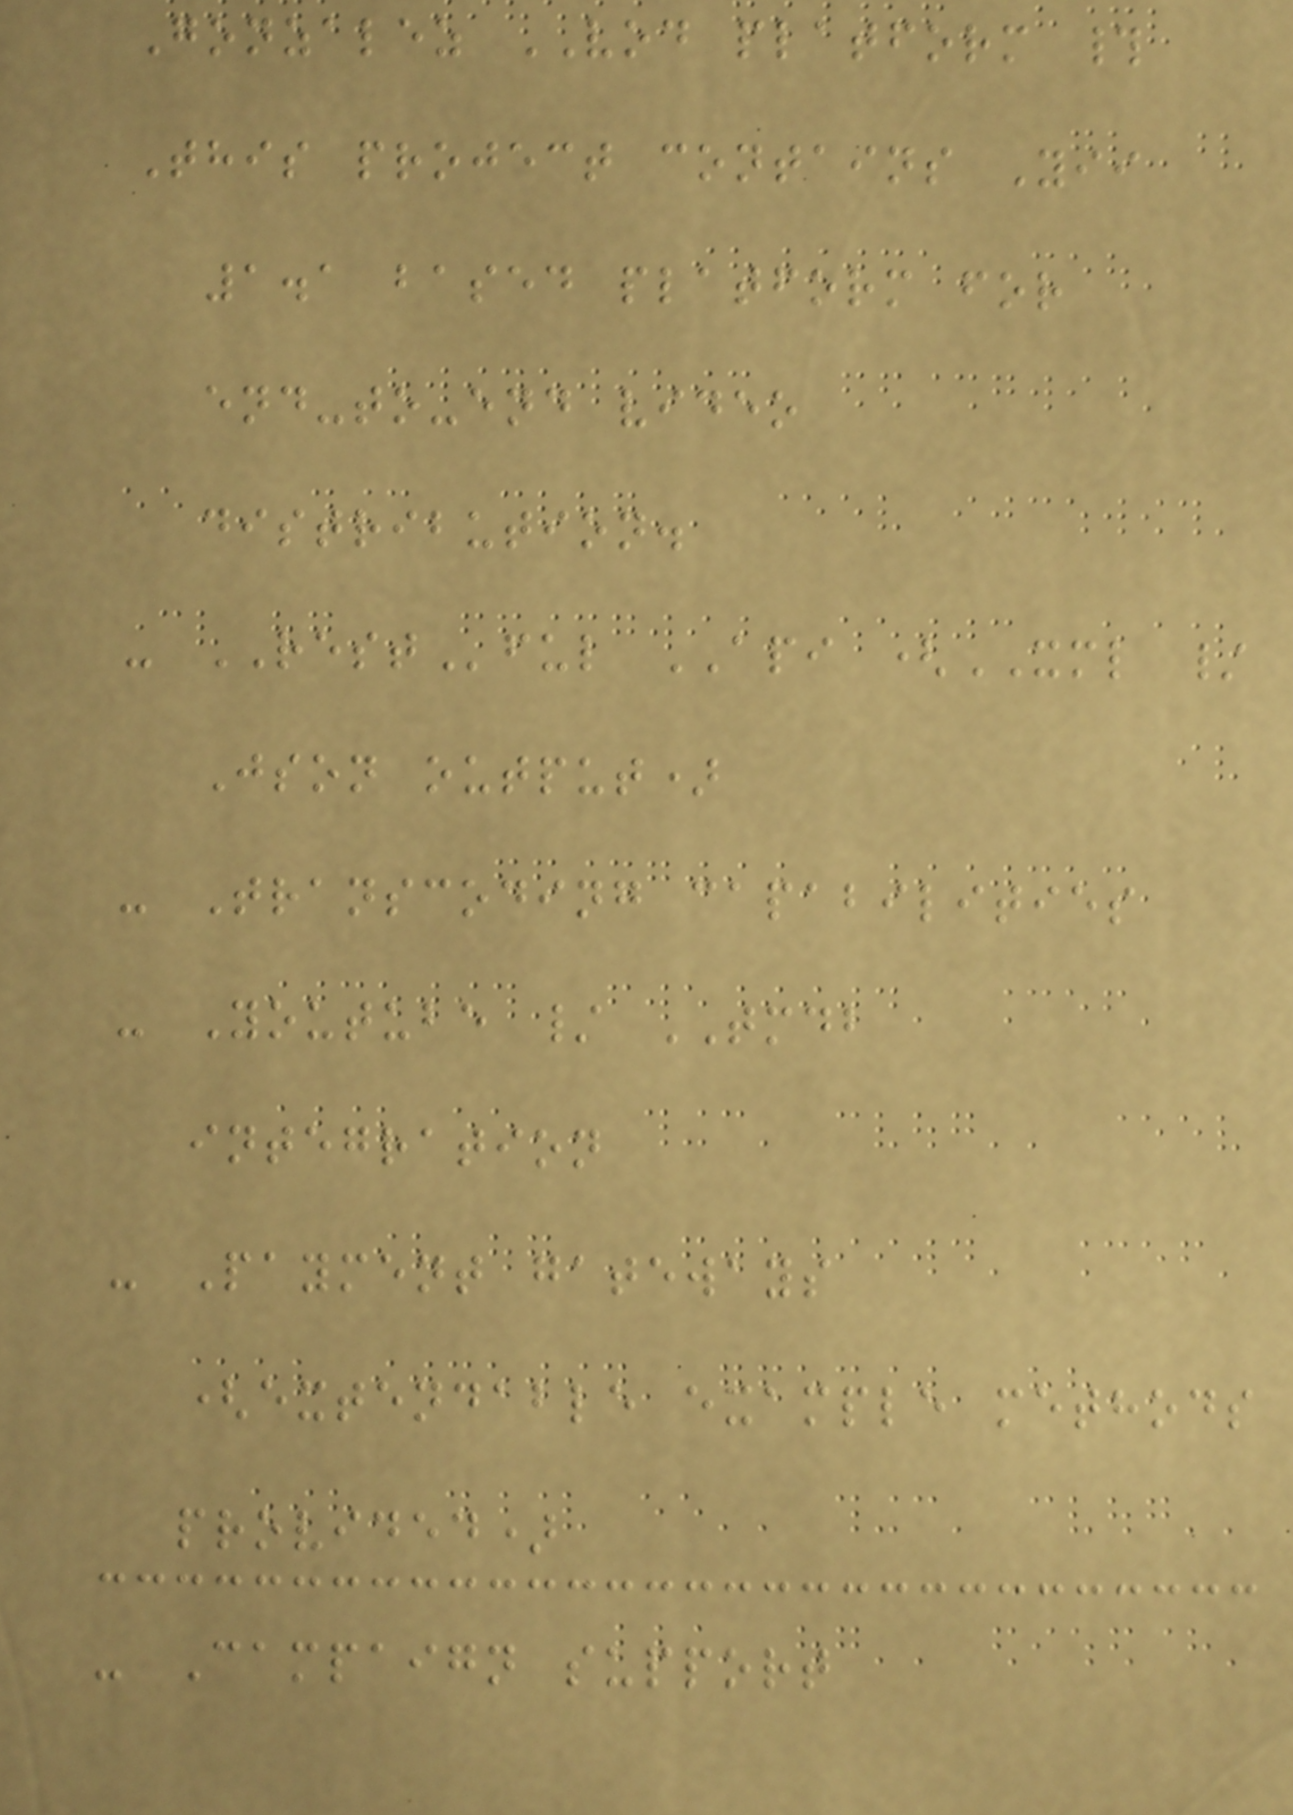Gonzalez VOD platform #
This project contains Yii
1.1 based platform for
end-to-end video
distribution.
- RESTful API (XML /
Json output)
- Transcoding capabilities
- Youtube / TMDB
integration
- Payment gateways
(extendable example methods
provided)
- Campaign support
